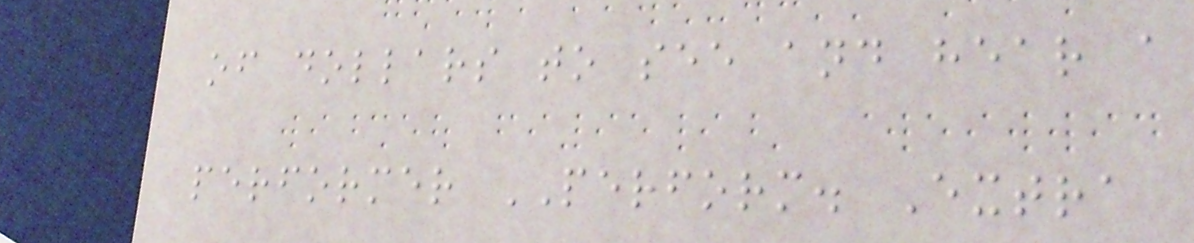of dollars to see and hear a
performer PERFORM. Extra
